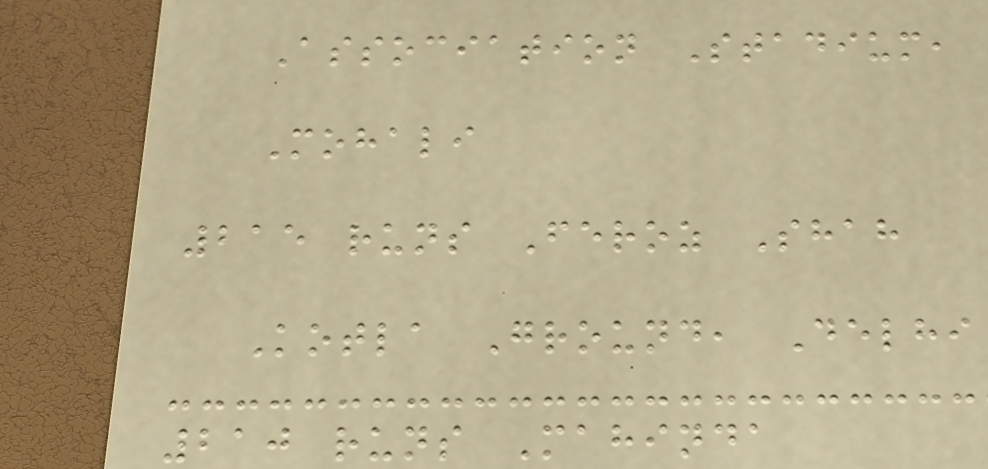Association Stadium,
Mohali
215 runs Feroz Shah
Kotla Ground, Delhi
210 runs Mahinda
